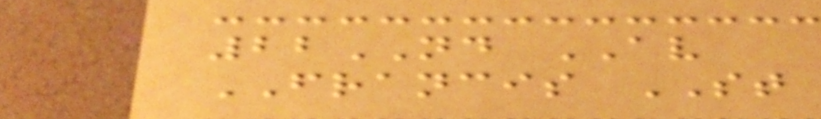22ND AV
FRANCIS ST
